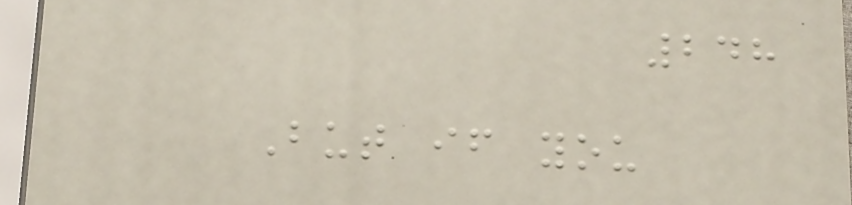248
But if you
